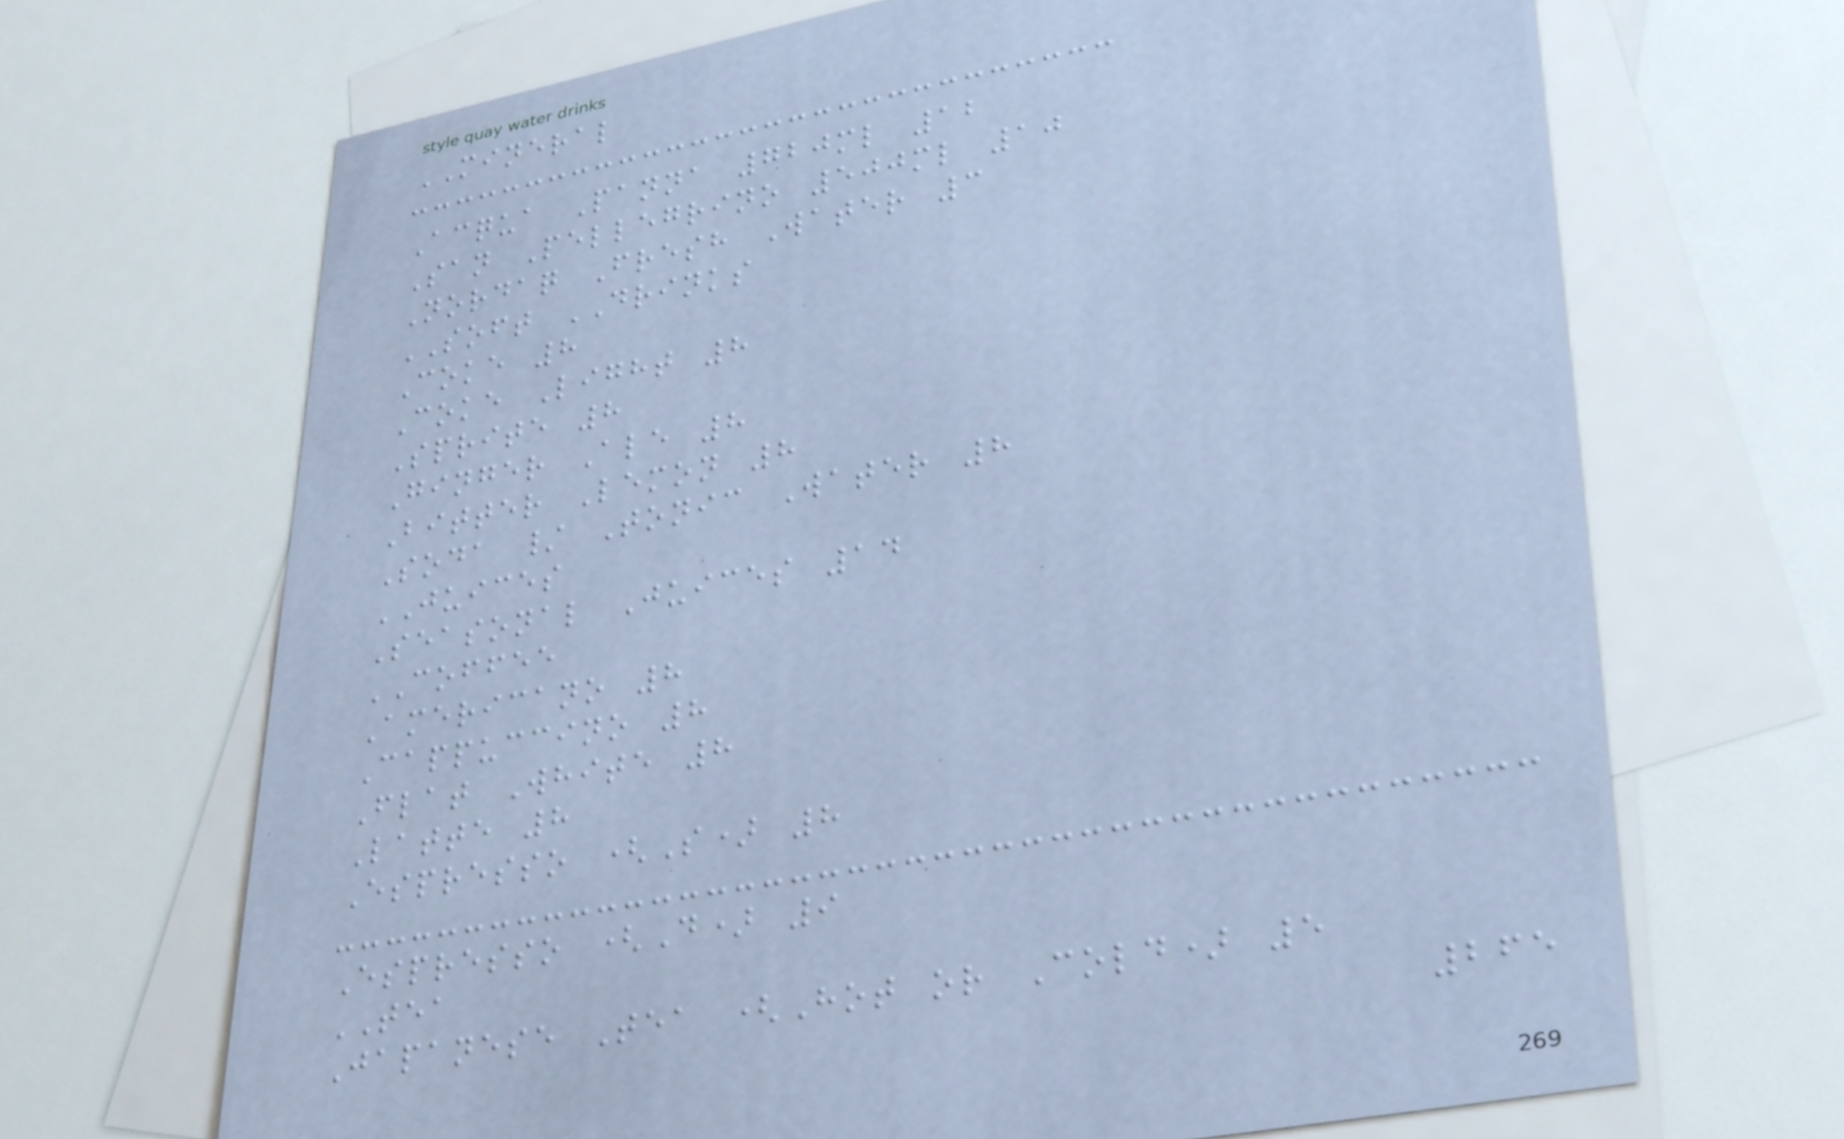MINERAL
Acqua Panna 720ml 12
San Pellegrino 500ml 10
Nordaq Fresh Water 3
SOFT DRINKS
Coke 8
Coke Light 8
Sprite 8
Ginger Ale 8
Bitter Lemon 8
Soda / Tonic Water 8
JUICES
Seasonal Juices 14
COFFEE
Americano 8
Cappuccino 8
Flat White 8
Latte 8
Espresso (S) 8
Espresso (D) 9
TEA
Japanese Tea (Hot or Cold) 5
265
